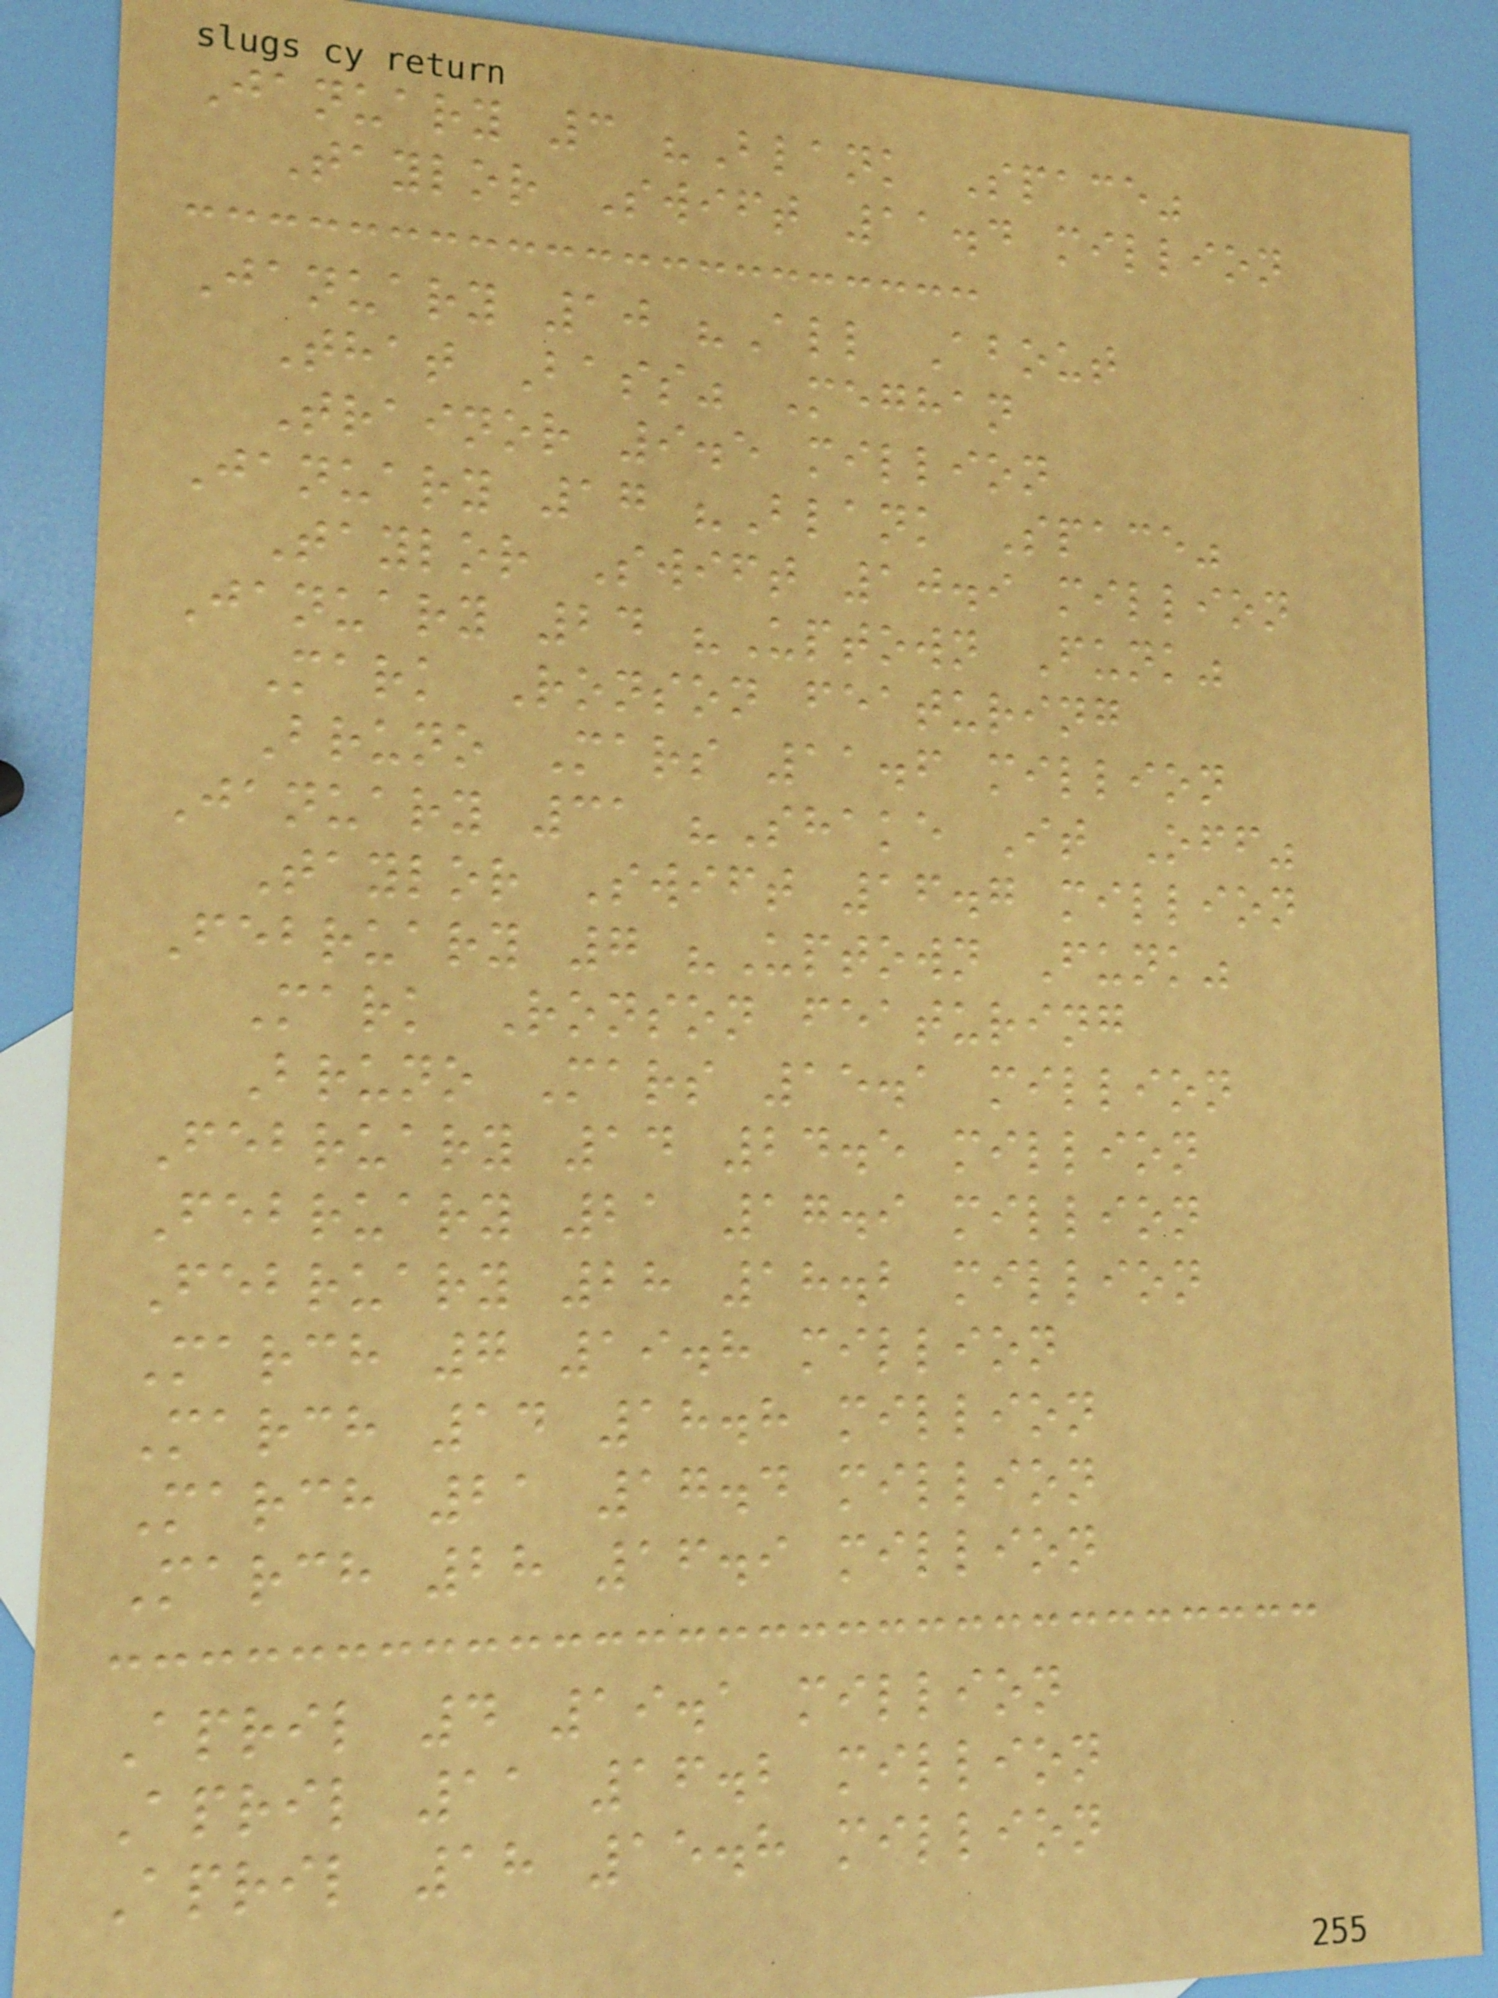January 3 "Blank Space"
Taylor Swift 11.4 million
January 10 "All About
That Bass" Meghan
Trainor 9.5 million
January 17 "Blank Space"
Taylor Swift 10.9 million
January 24 "Uptown Funk"
Mark Ronson featuring
Bruno Mars 11.6 million
January 31 "Shake It Off"
Taylor Swift 16.7 million
February 7 "Uptown Funk"
Mark Ronson featuring
Bruno Mars 15.1 million
February 14 24.5 million
February 21 17.9 million
February 28 18.2 million
March 7 19.8 million
March 14 18.8 million
March 21 17.4 million
March 28 16.9 million
April 4 19.1 million
April 11 16.2 million
April 18 15.8 million
